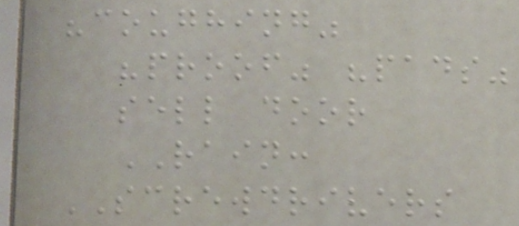"coughing"
"proof" "pads"
sell door
RAIN:
SCREWDRIVERS
